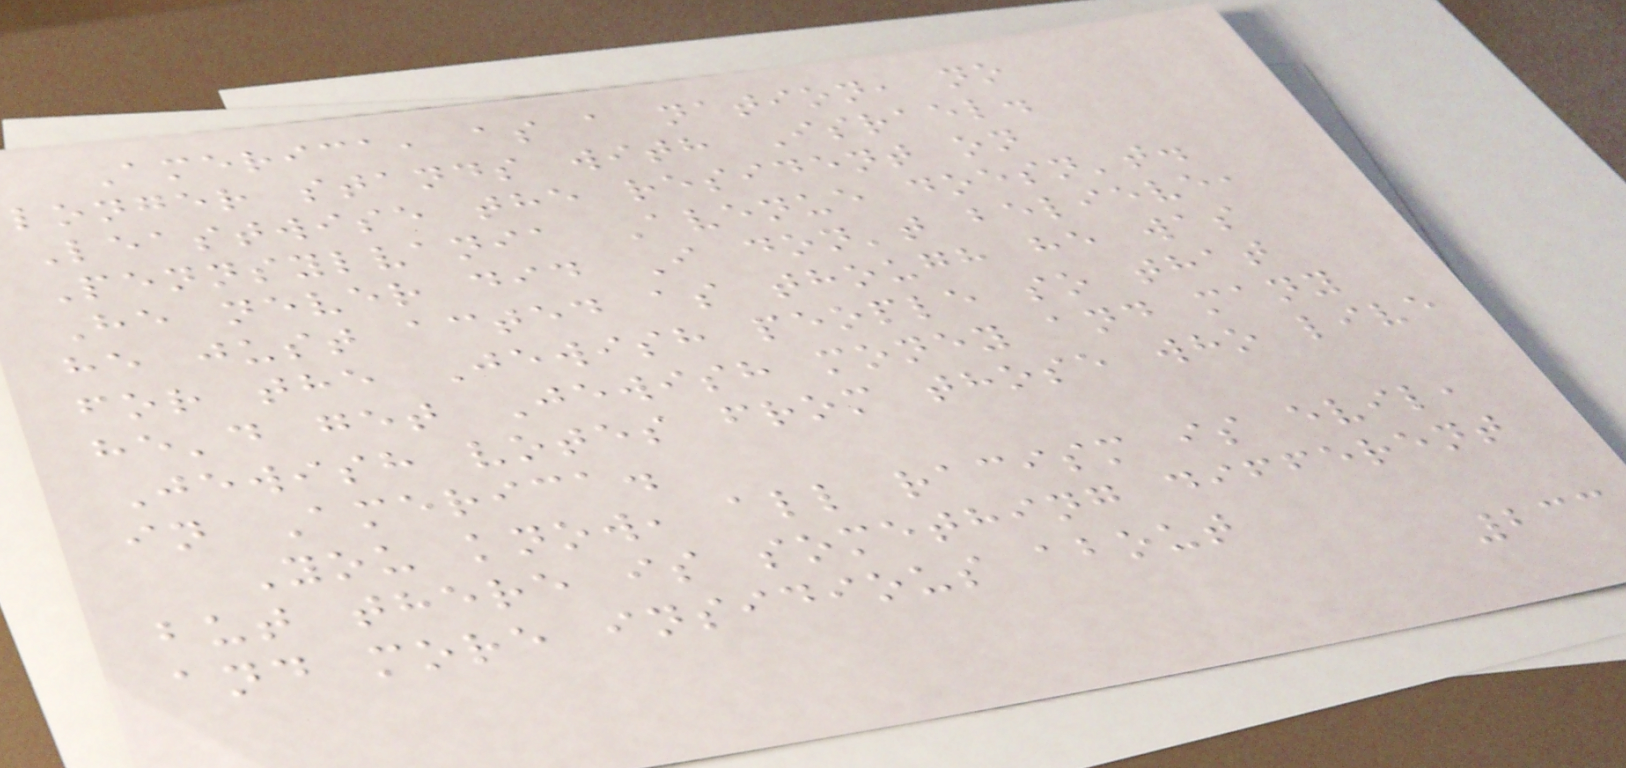America, as a nation, no
longer stands with Israel.
Leastwise the resident on
Pennsylvania Avenue doesn't.
He never did I don't believe,
he just acted as though he was
for the Jewish people so that
he'd get Jewish money and many
Jewish votes from those who live
in America.
You know, all racism is evil,
but there is something different
and more insidious about
233
